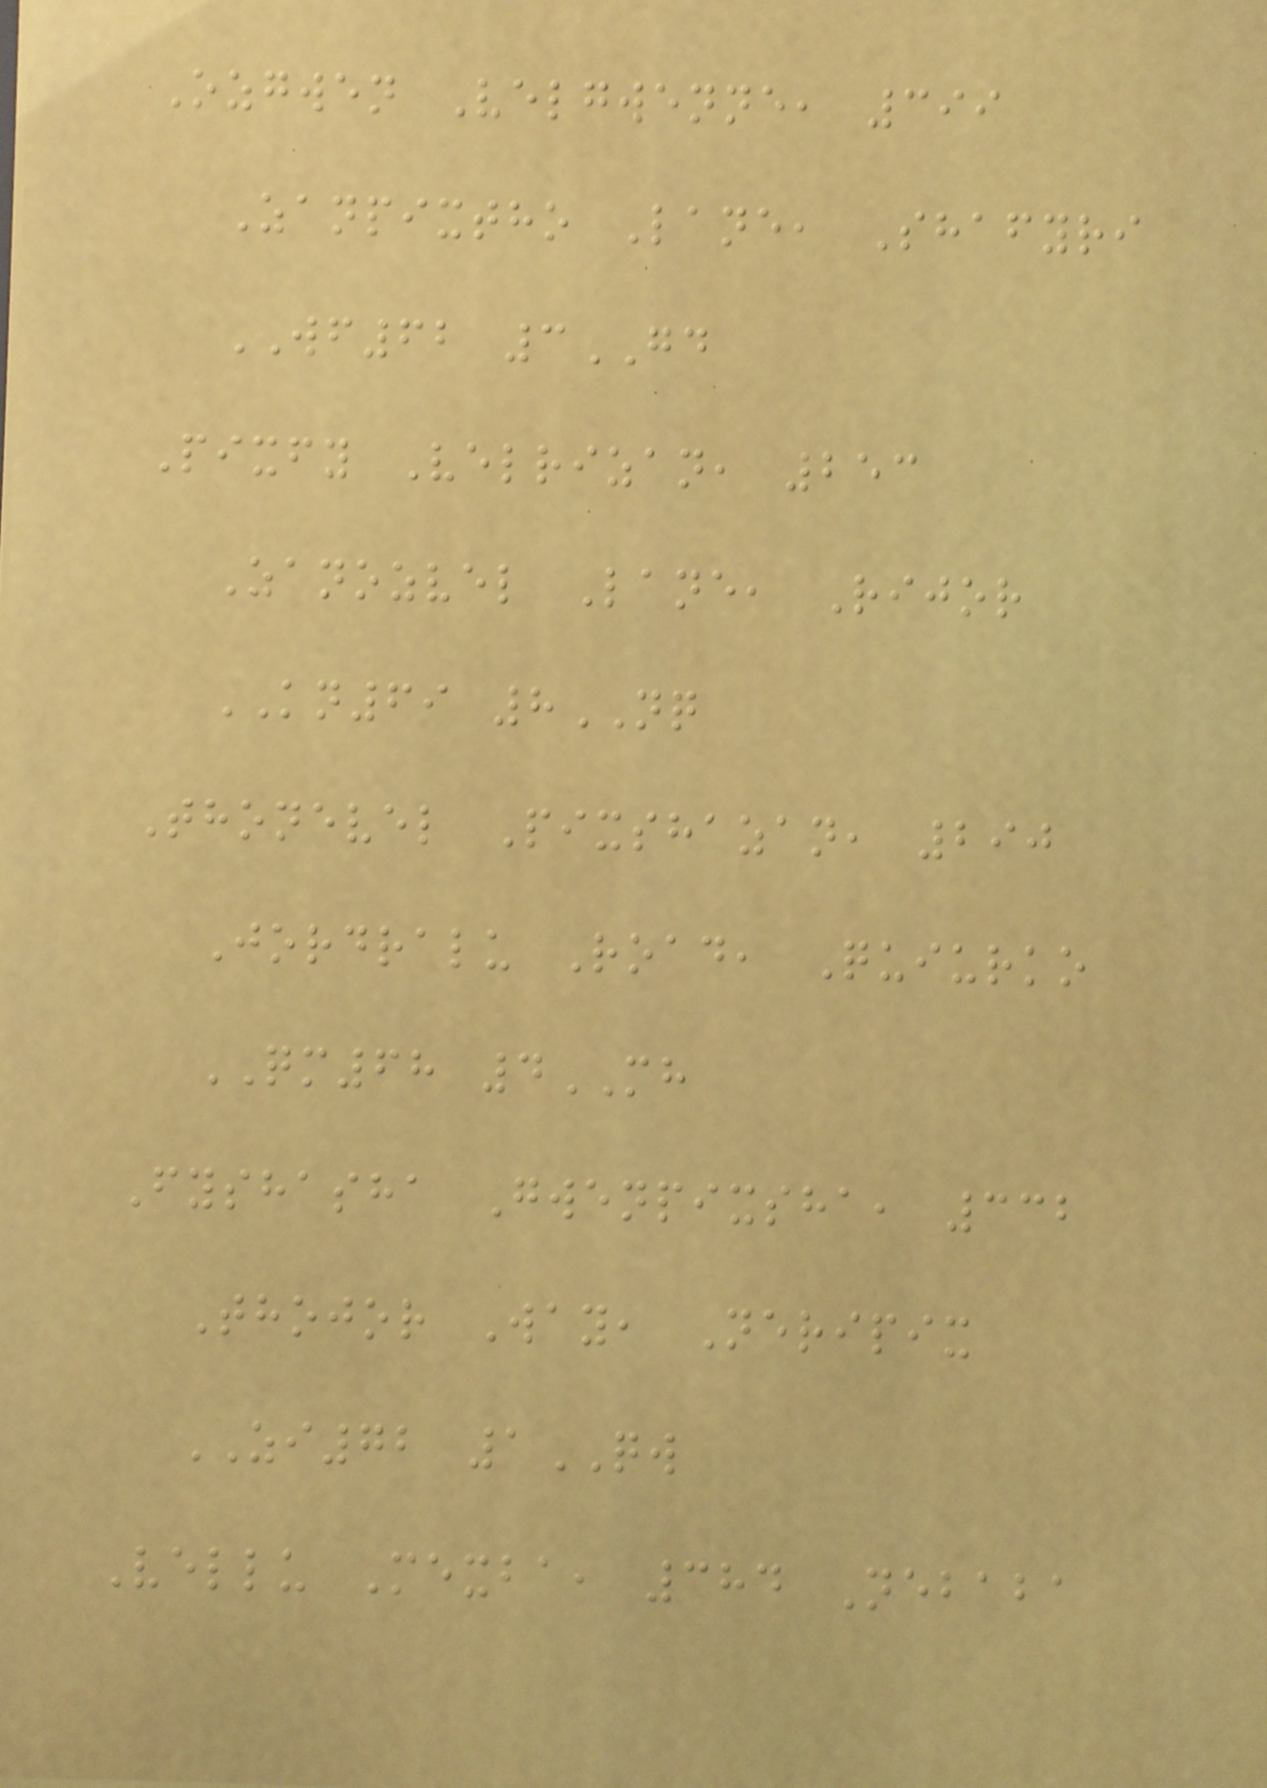Ozgwen Velgwenne, 399
Zanpixtho Lane, Shafyri
WF62 3GD
Pixfy Velrizan, 253
Zanozvel Lane, Rijor
KN69 8NQ
Thonevel Pixshazan, 290
Jordralu Road, Quiurko
QM68 4MH
Fyshasha Gwenpixsha, 332
Thojor Way, Neripix
ZI72 1QW
Vellu Mexba, 384 Nebaba
